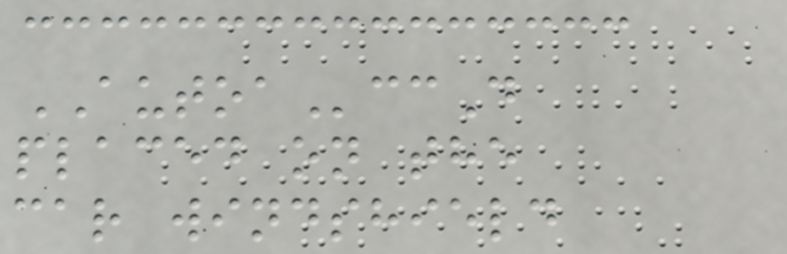AUTOAccD
placed on the
car windshield
